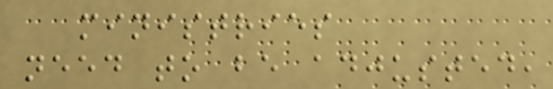ministries
need to be adjusted,
